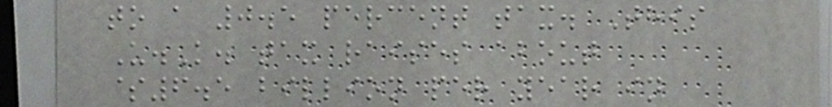to a 0.5 percent tax. This
U.K. tax raises about
$6.5 billion per year in
